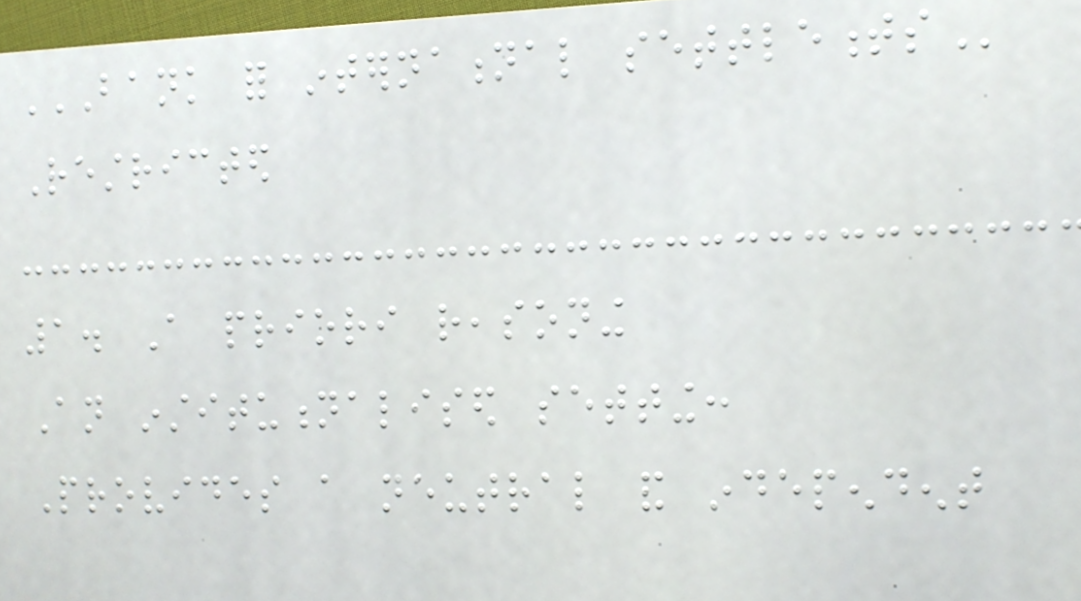BANK FOR INTERNATIONAL SETTLEMENTS
Restricted
1. A priori reasoning
An institutionalised setting:
Provides a neutral and independent
